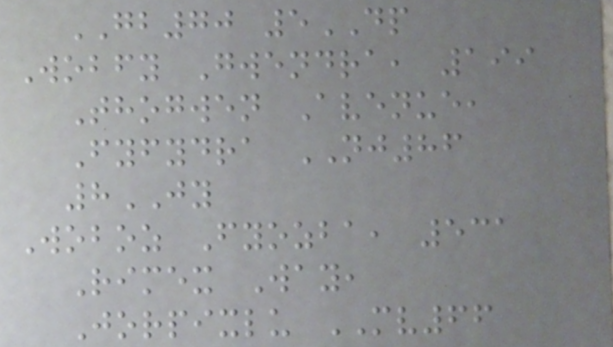GB70 5DP
Wobfy Gwendra, 199
Thogwen Avenue,
Fyfydra NJ86
8JY
Woboz Fyozba, 531
Rimex Way,
Jorpixlu MV66
